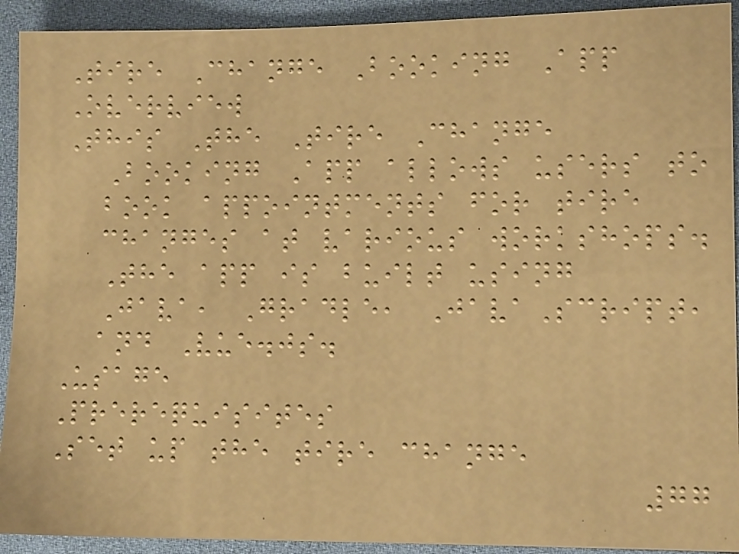Tire Change Booking App
Overview
This The Tire Change
Booking App allows users to
book appointments for tire
changes at various workshops.
The app is built using
Java, Gradle, JavaScript,
and Vue.js.
Usage
Prerequisites
Set up the tire change
77
